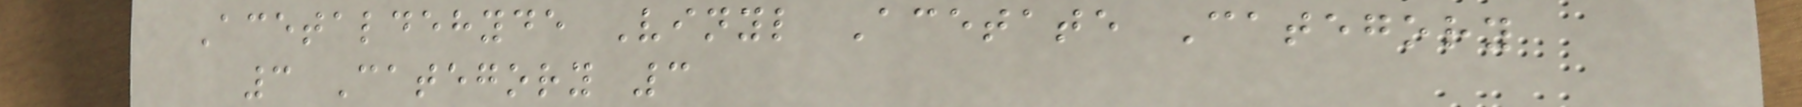Acetaldehyde Vinyl Acetate Category
3 Category 3
